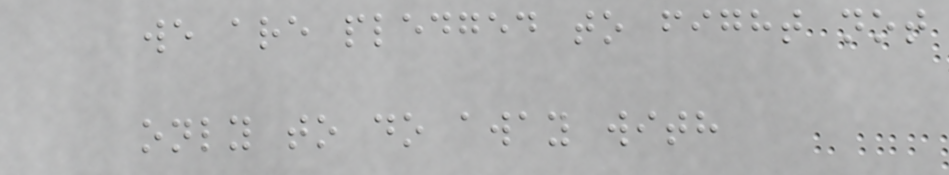we are pledged to fight not
only to do away with
